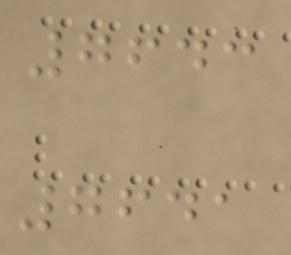7643
7641
